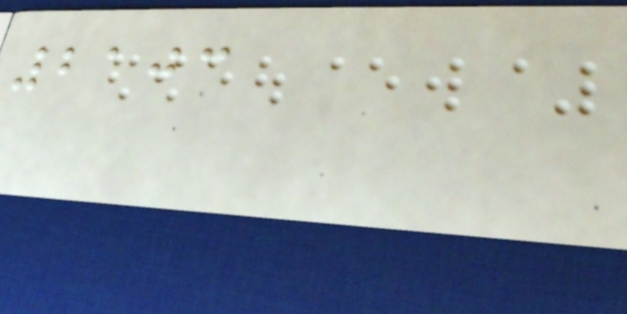2103
